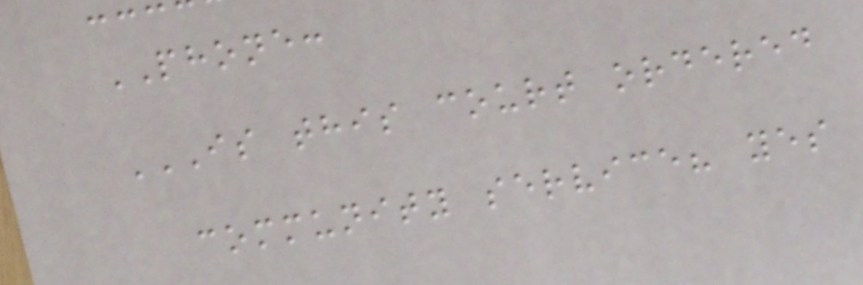PHONE:
IS THIS COURT ORDERED
COMMUNITY SERVICE? YES
